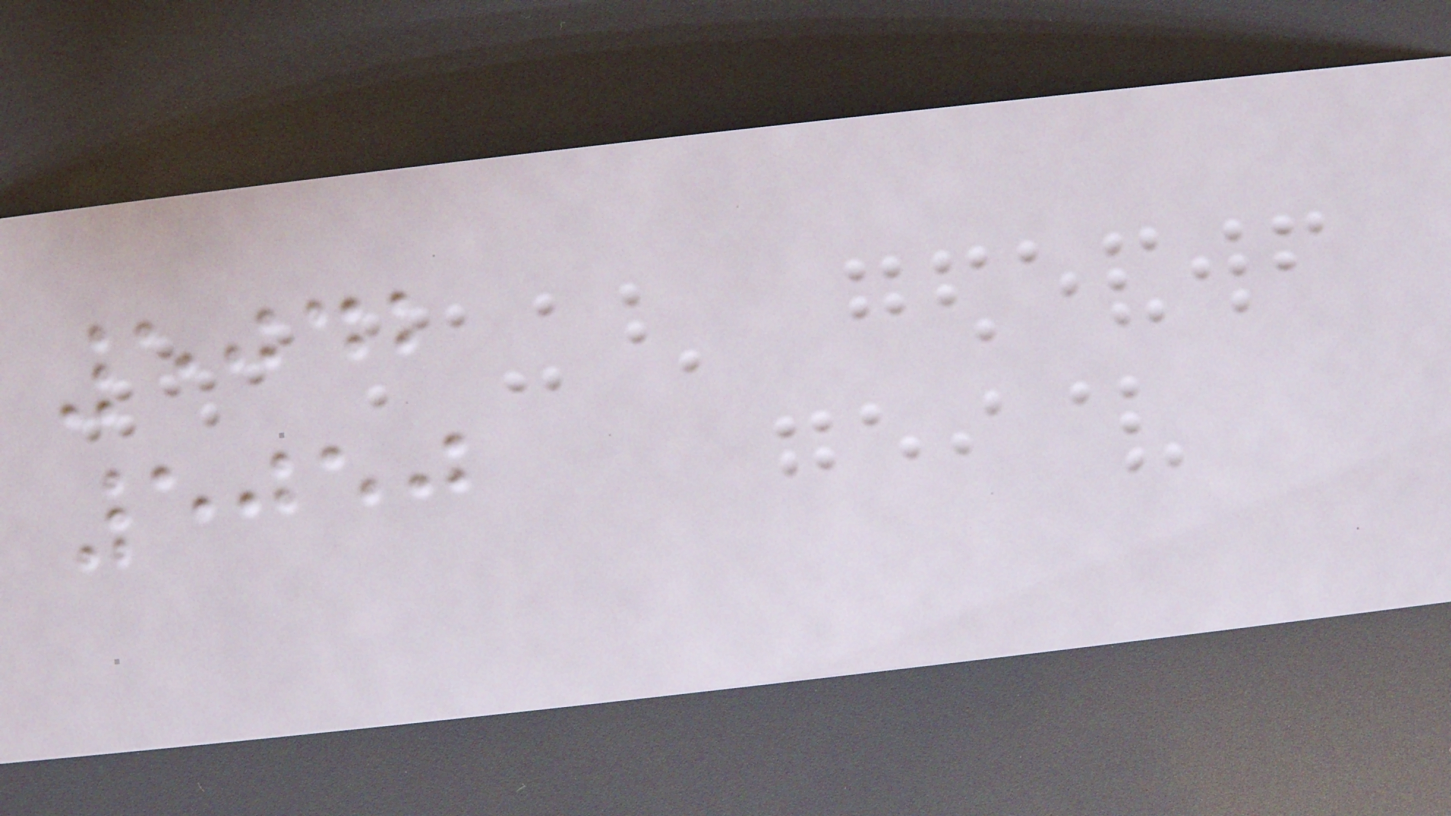5042
5050
